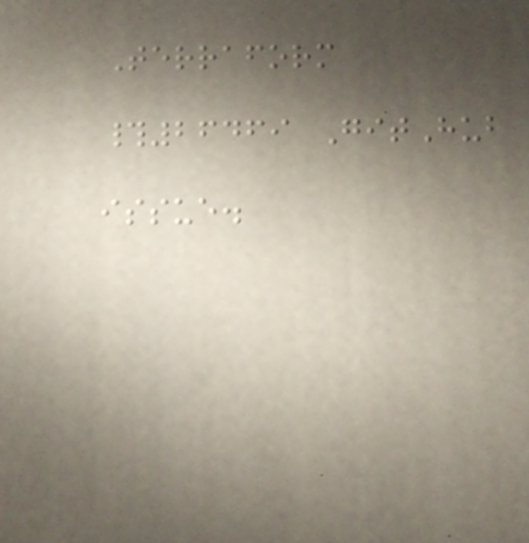Terraform
#26469 GitHub
issue.
